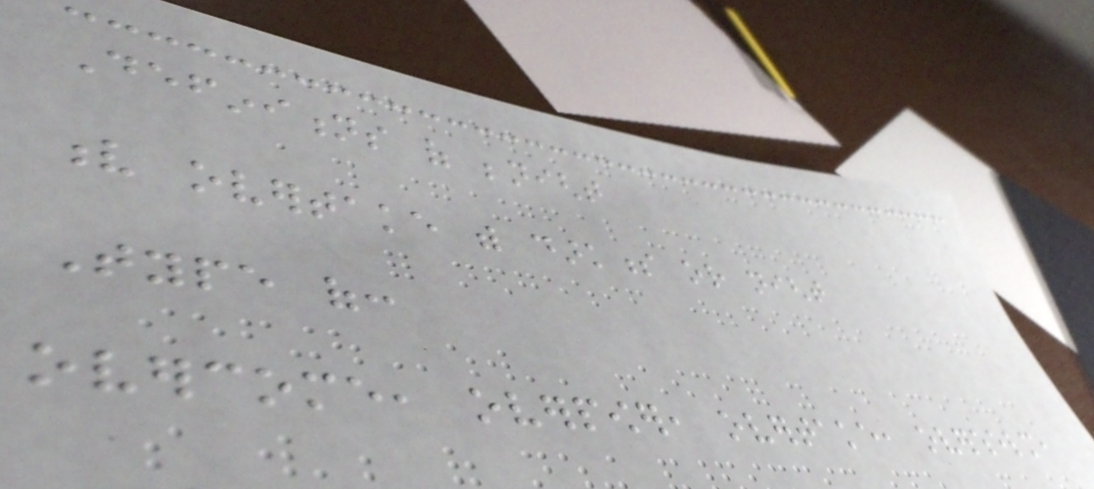Definitions of benight
v overtake with darkness or night
Type of:
overcome, overpower, overtake, overwhelm,
